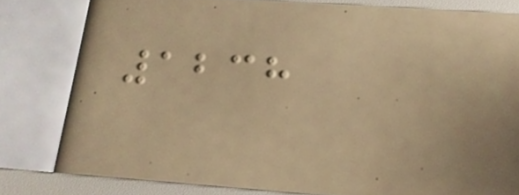1238
